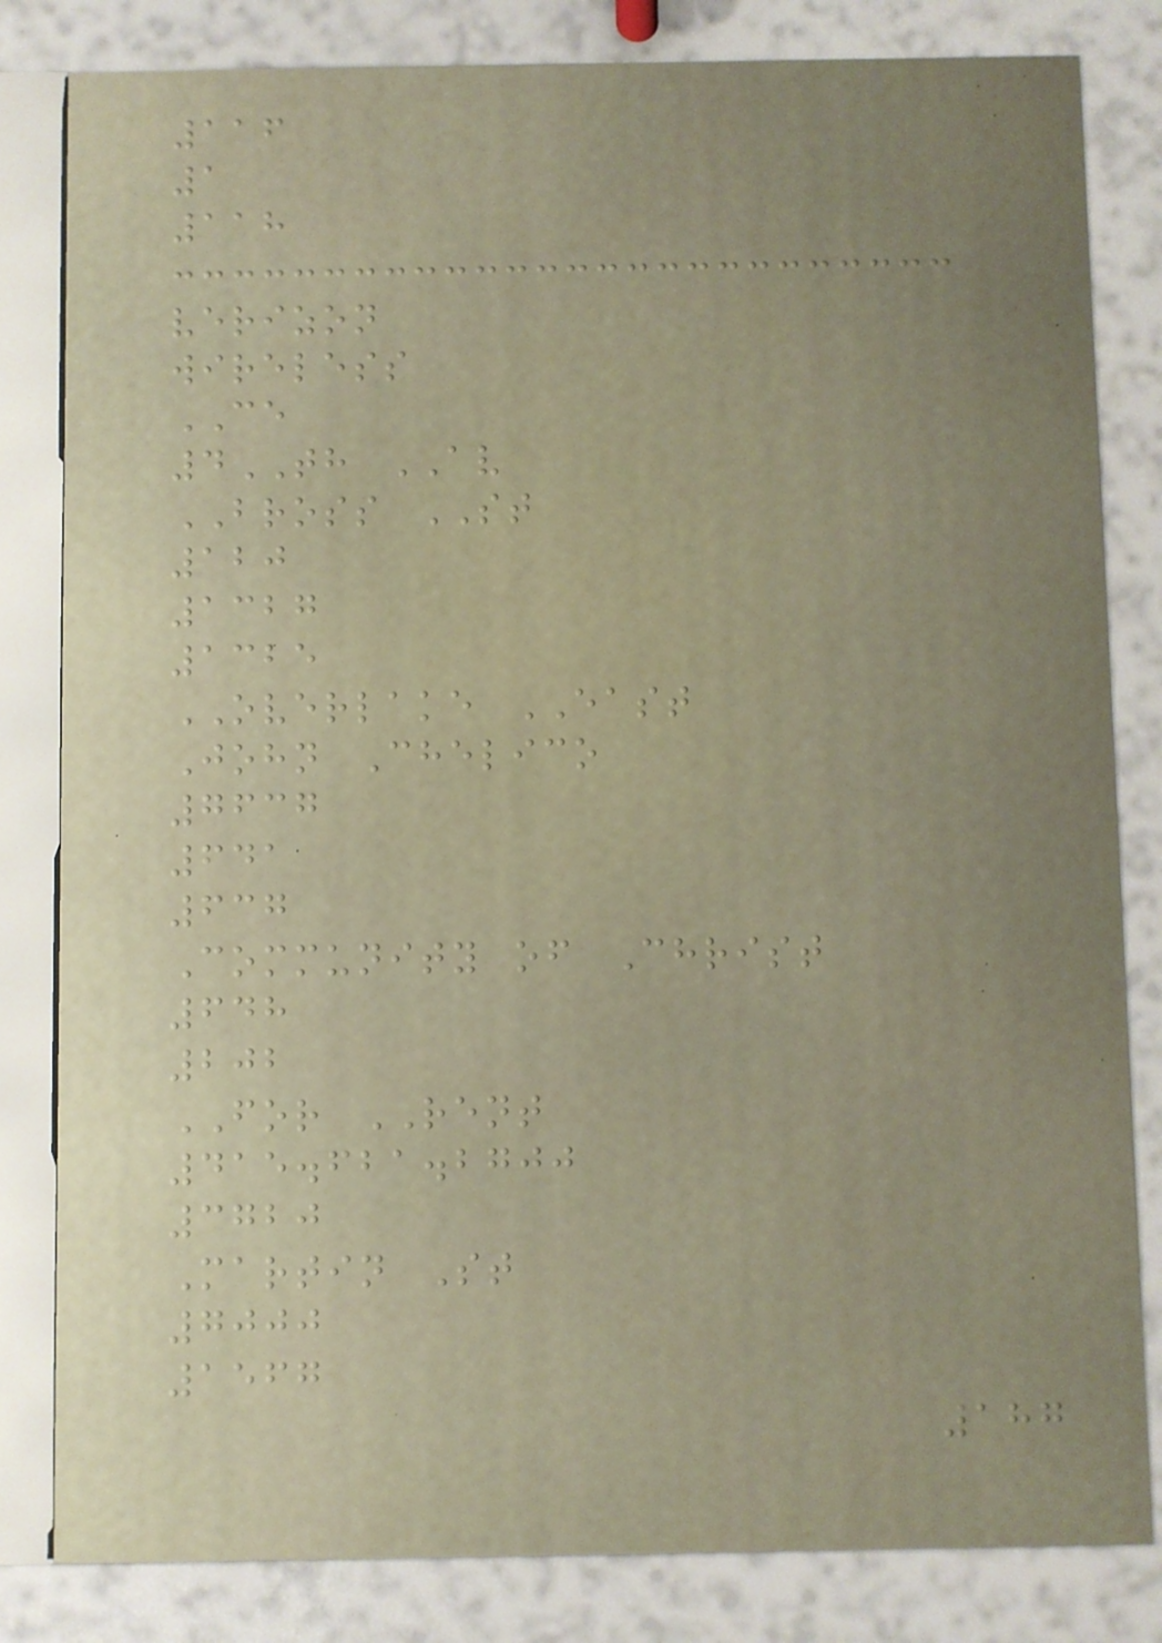116
1
118
verizon
wireless
CE
4TH AV
BROSS ST
120
1327
1325
OVERLAKE EAST
John Chelico
7637
641
637
Community of Christ
648
202
FOR RENT
415.621.2700
3720
Martin St
7000
1567
187
